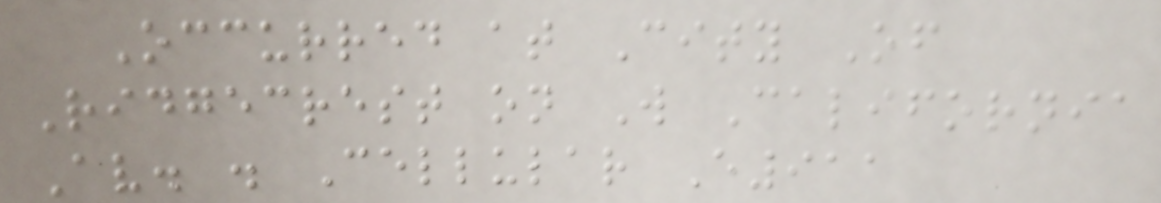Occurred at City Of
Ridgecrest on W California
Av. . Cellular E911
